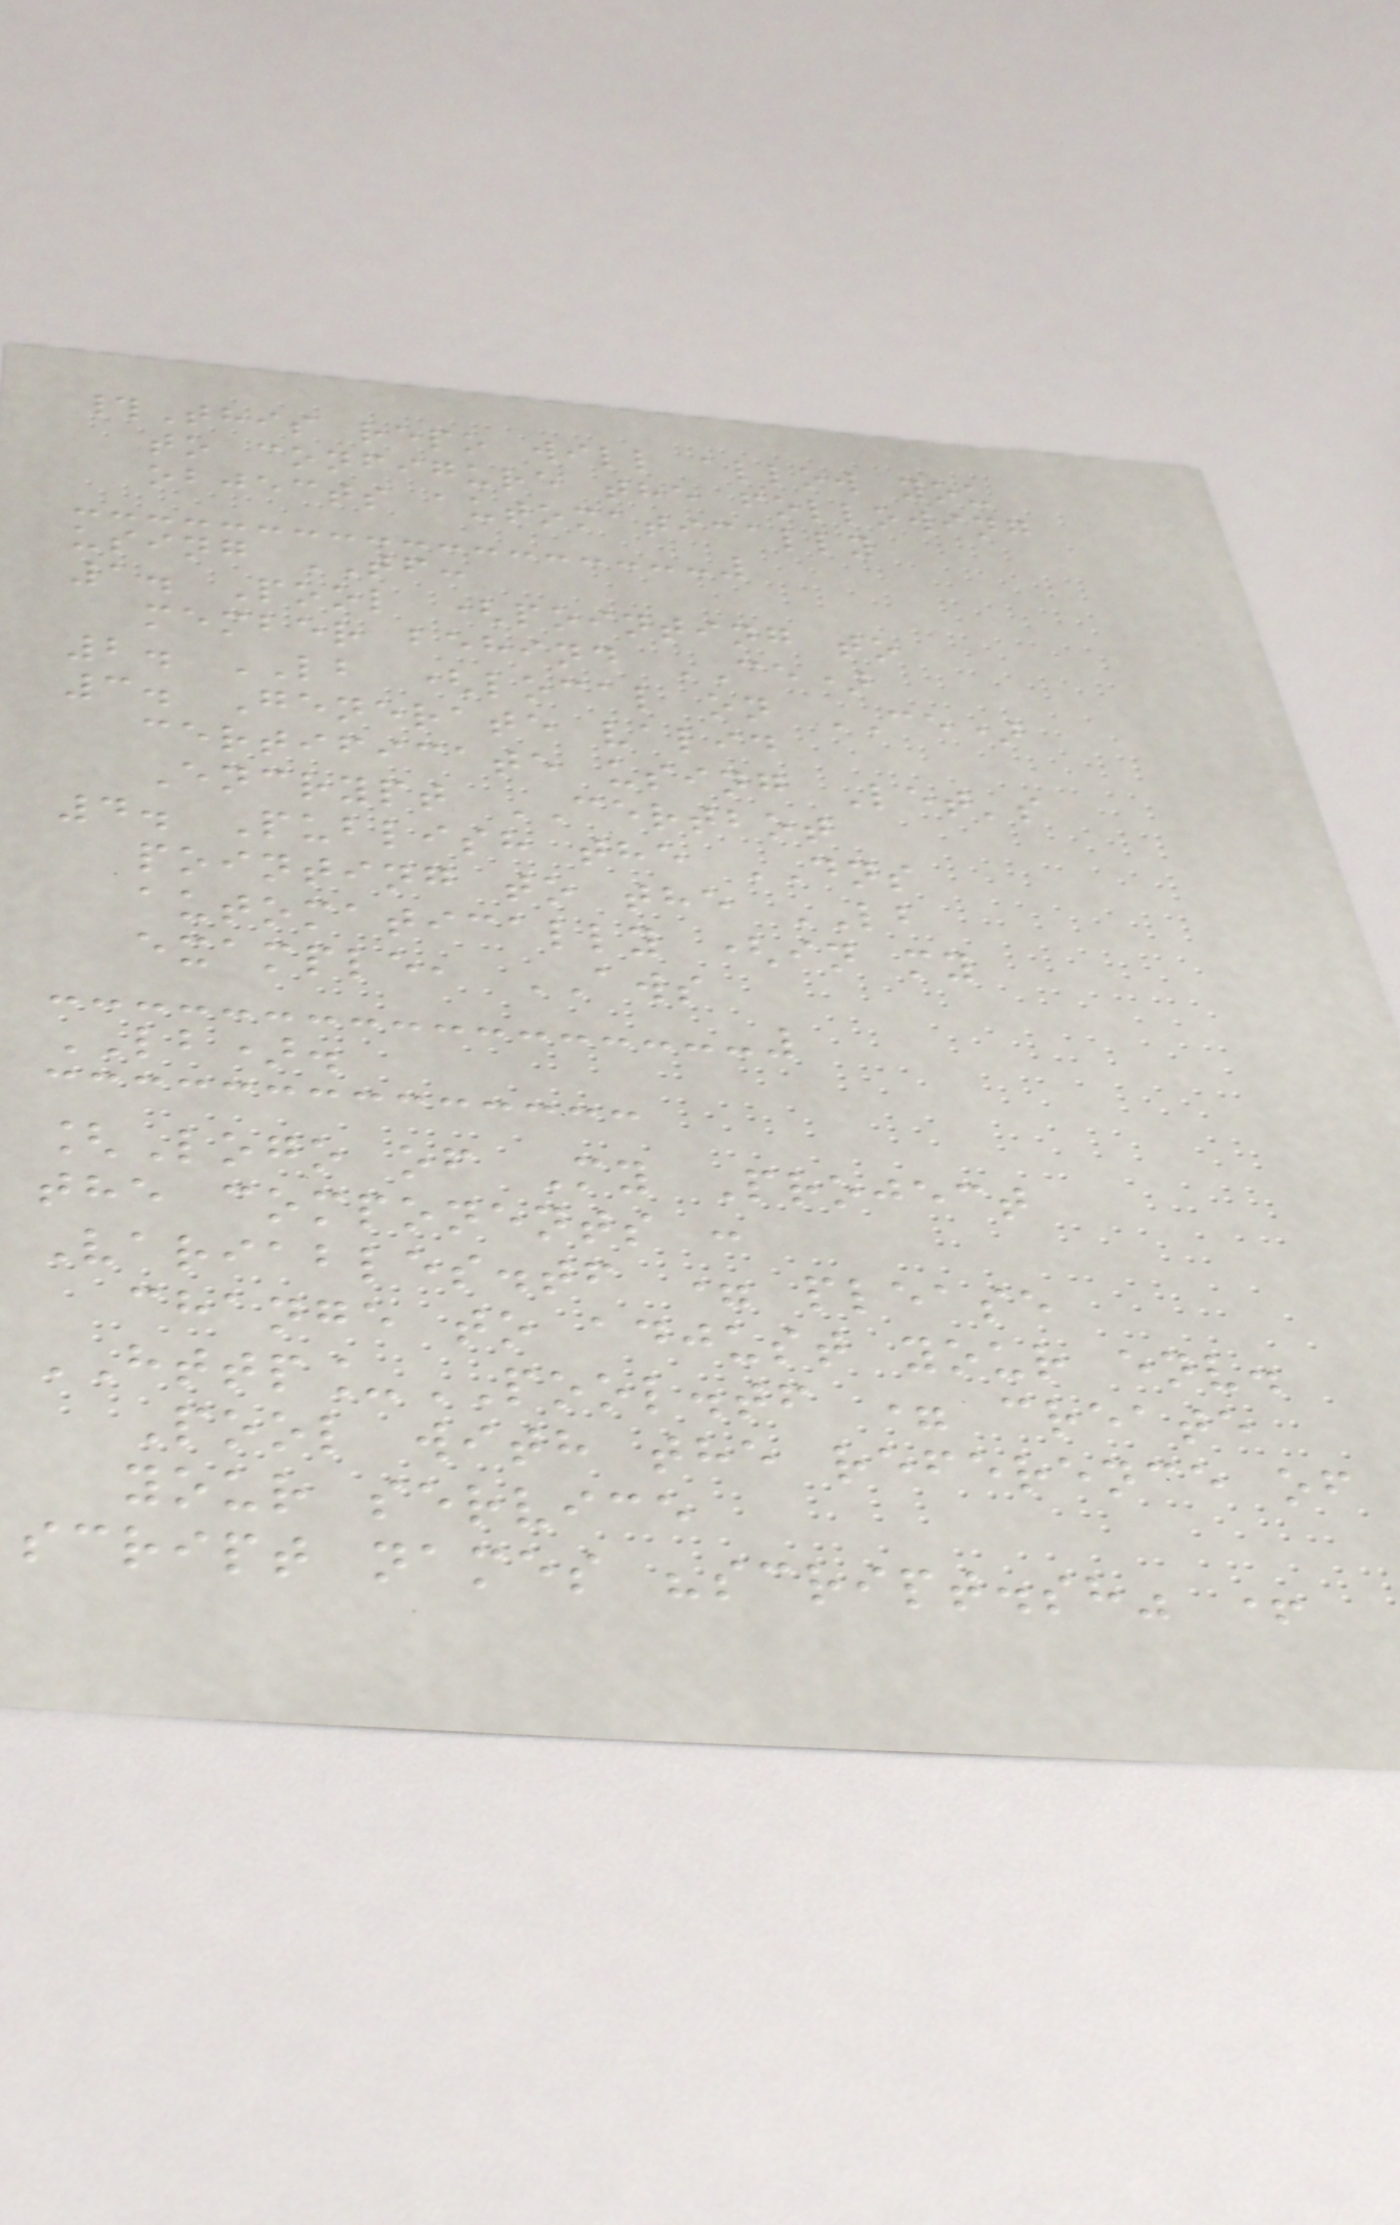#This repo will allow you
to configure the following
objects automatically
using TF:
1. Pool (pointing to
member behind CE)
2. LB (local on CE)
3. Generate valid
certificate using Let's
Encrypt CERTBOT
4. Publish the DNS
pointing to the LB
automatically (in my
example, AWS
LB).
[Logo of My Project
the components :
Variables.tf = please
change to adjust your env.
HTTP_POOL.tf = create
Pool with the reference of
your service
script names "script.sh" +
